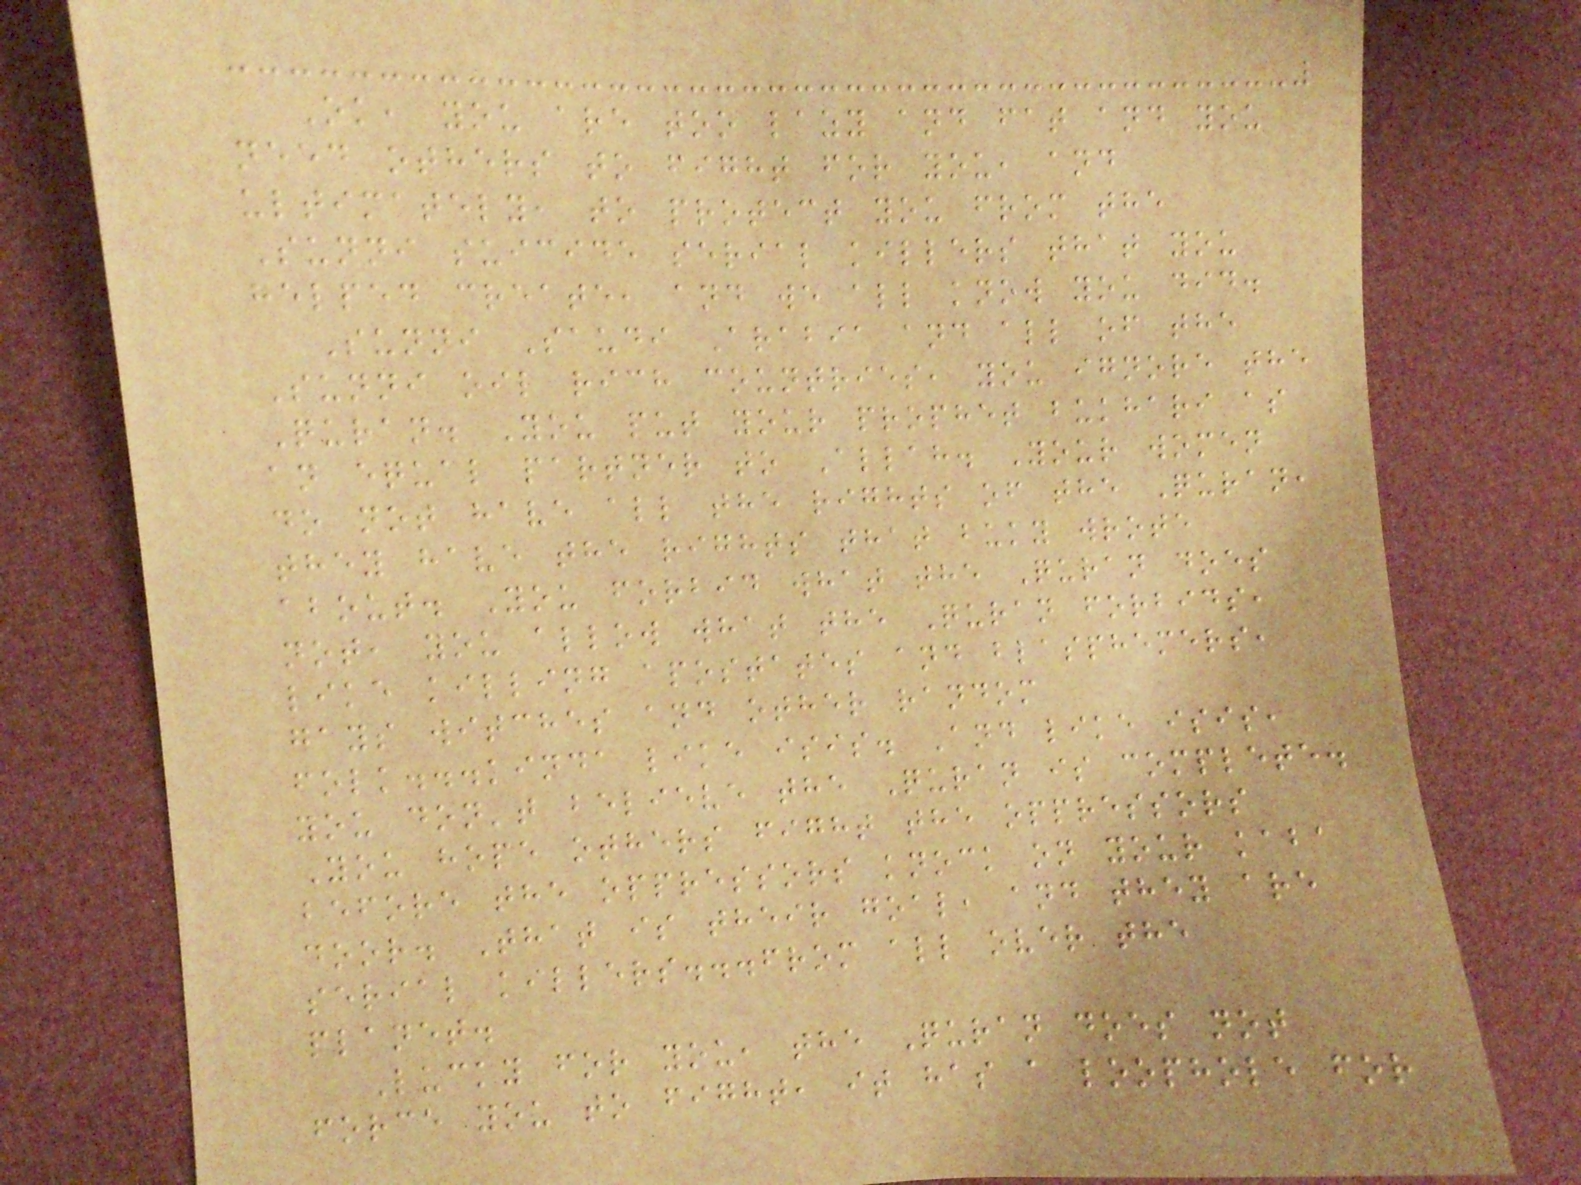Ok, you are too lazy and fat and you
need others to fight for you, and
ultimately, to protect you from the
Sunni suicide serial killers that you
helped create, and we all know you did.
Sunni Saudi Arabia and all of the
Sunni oil rich countries, you ignore the
Quran. You put your prophet bukhari as
an equal partner to Allah. Your women
do not have all the rights of the Quran,
they have the rights that buky wrote
about. You forbid what the Quran does
not, you allow what the Quran forbids,
like killing apostates and blasphemers,
gays witches and other random
folk...kinda like isis. And like isis,
you don't believe the Quran is complete.
You hope others fight the oppressors
before the oppressors knock on your kaba
door. That is their goal, and they are
serial killers...from all over the
planet.
Lucky for you, the Quran does not
force you to fight, it has a loophole for
